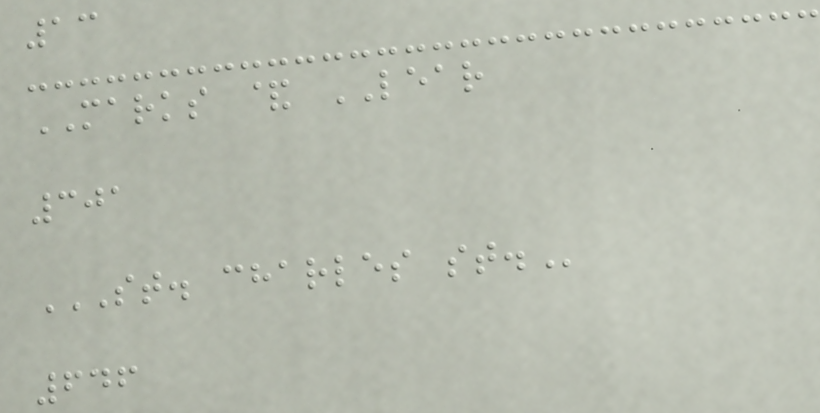13
MARKS & LEAR
301
ST. CHARLES ST.
646
